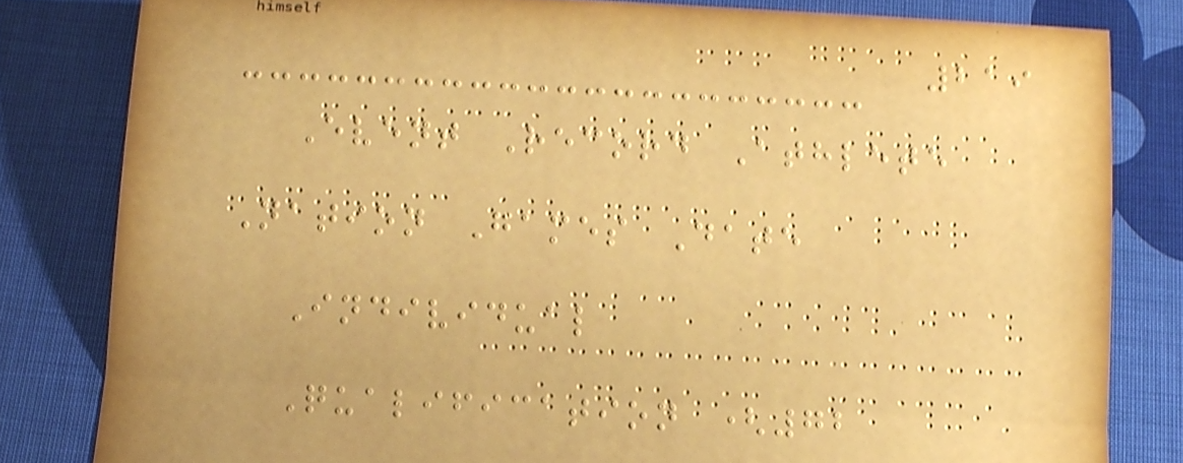219
Event Record Athlete
Nation Games Date
Individual
Qualification (72
